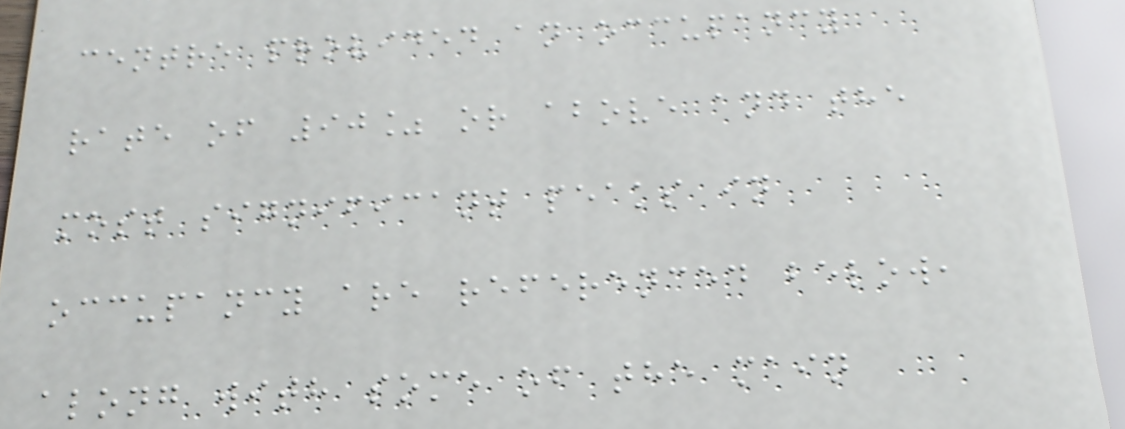centre provided an occupancy
rate of 90% or above and the
most significant peaks in
occupancy are referenced below,
along with some of the main
